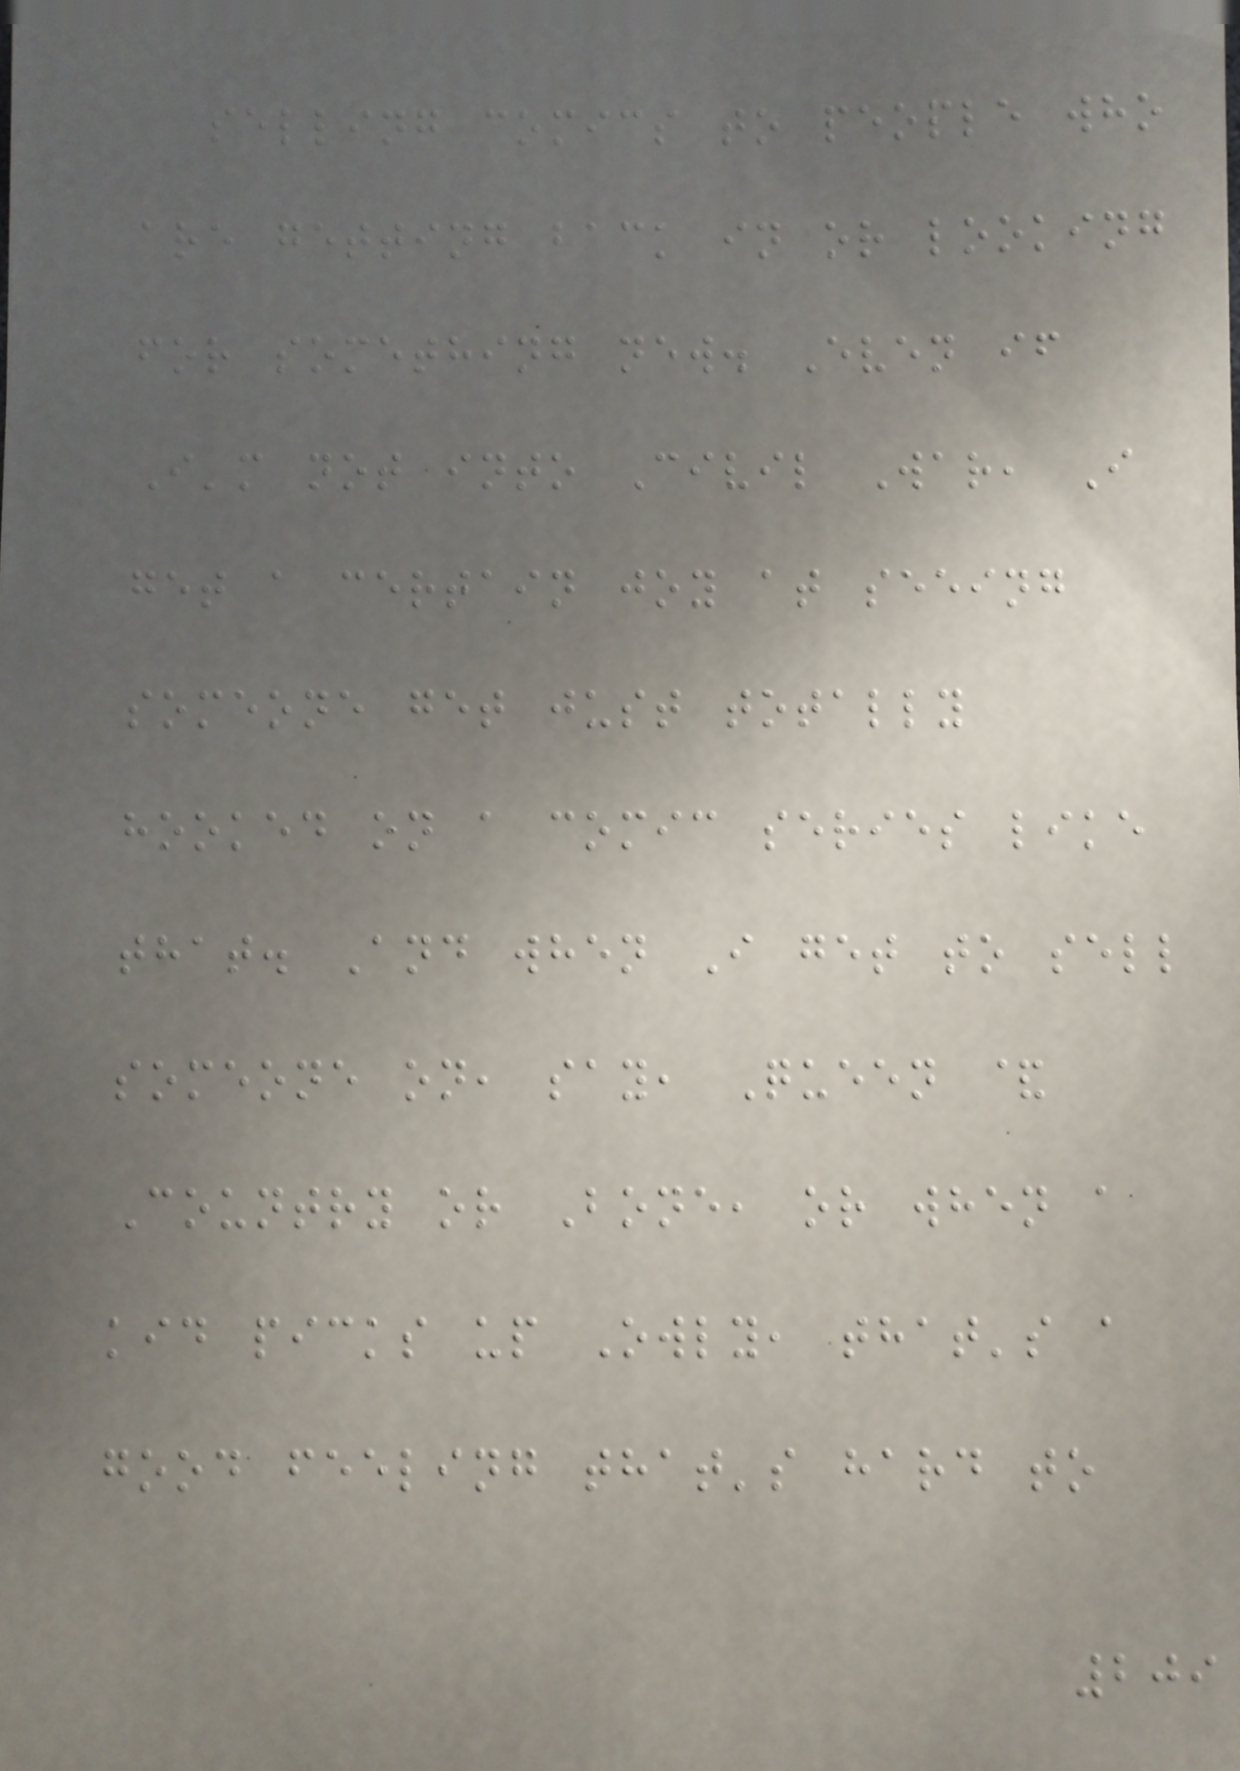selling comics to people who
are getting back in or looking
for something new. Even if
I'm not into Civil War, I
get a certain joy at seeing
someone get just totally
hooked on a comic series like
that. And when I get to sell
someone on, say, Queen &
Country or Bone, or when a
kid picks up Owly, that's a
good feeling that's hard to
209
